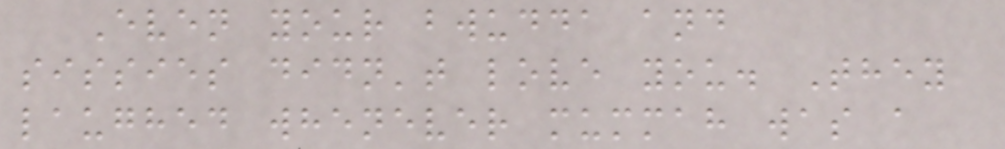Even your bwudda and
sissies didn't love you. They
laughed whenever mummah was a
